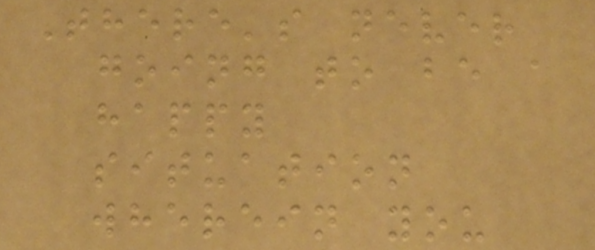There's never
going to be a
happy
situation
wherein you
